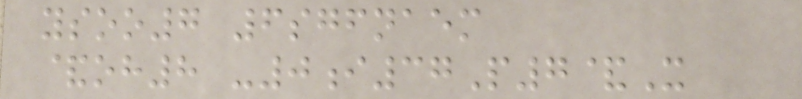ysoo7 6sgfnaem
&oh8 -0i37P7&X
